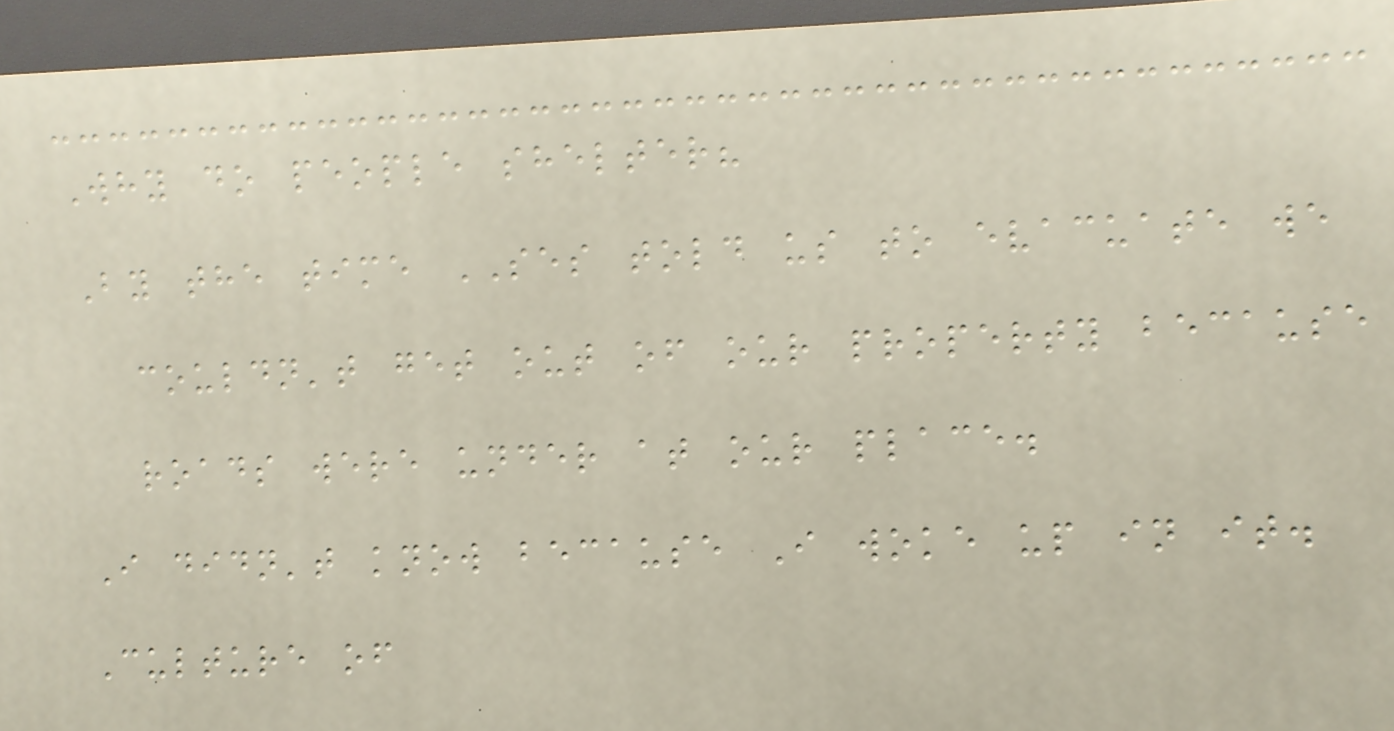Why do people shelter?
By the time SES told us to evacuate we
couldn't get out of our property because
roads were under at our place.
I didn't know because I woke up in it.
Culture of
